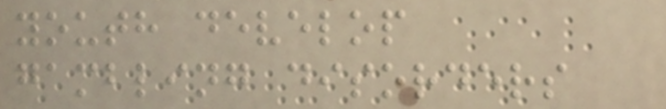youth develop
gambling disorders
